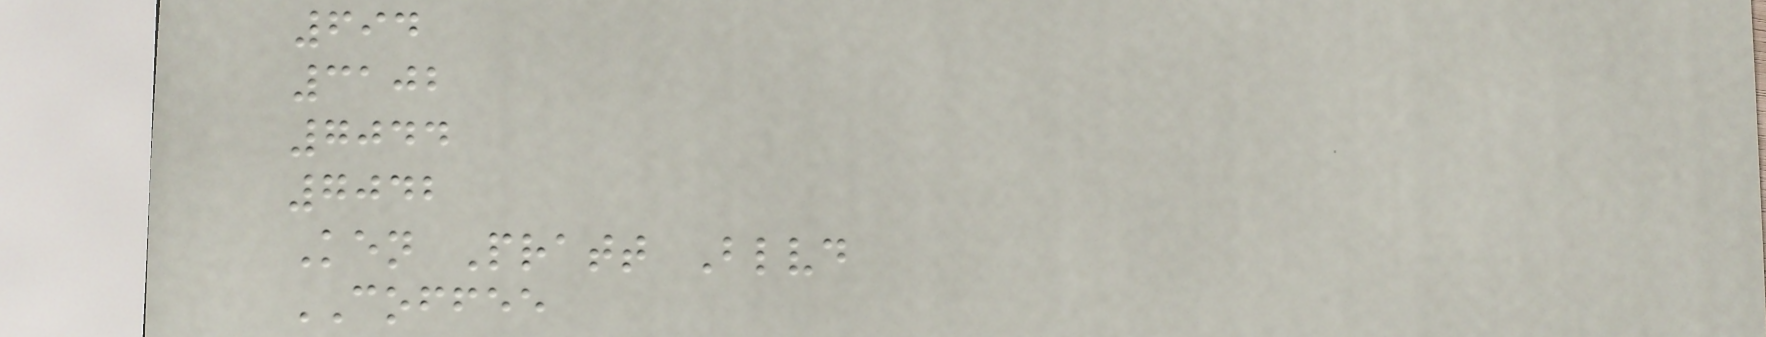694
3102
7044
7042
Ken Pratt Blvd
COFFEE
